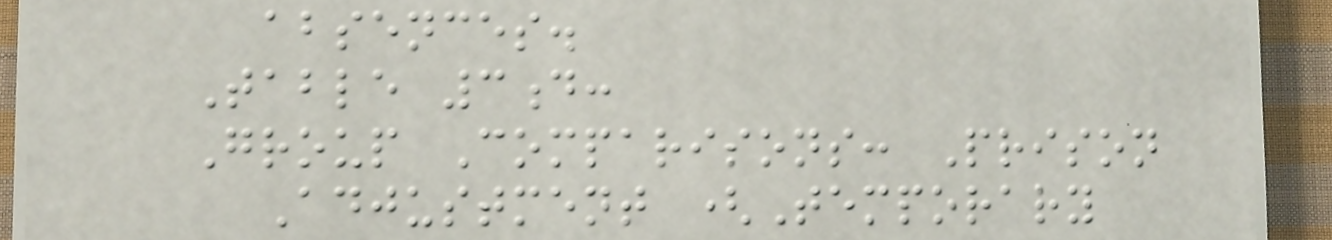absences.
Table 3d:
Group Comparisons: Prison
Adjustment (Temporary
